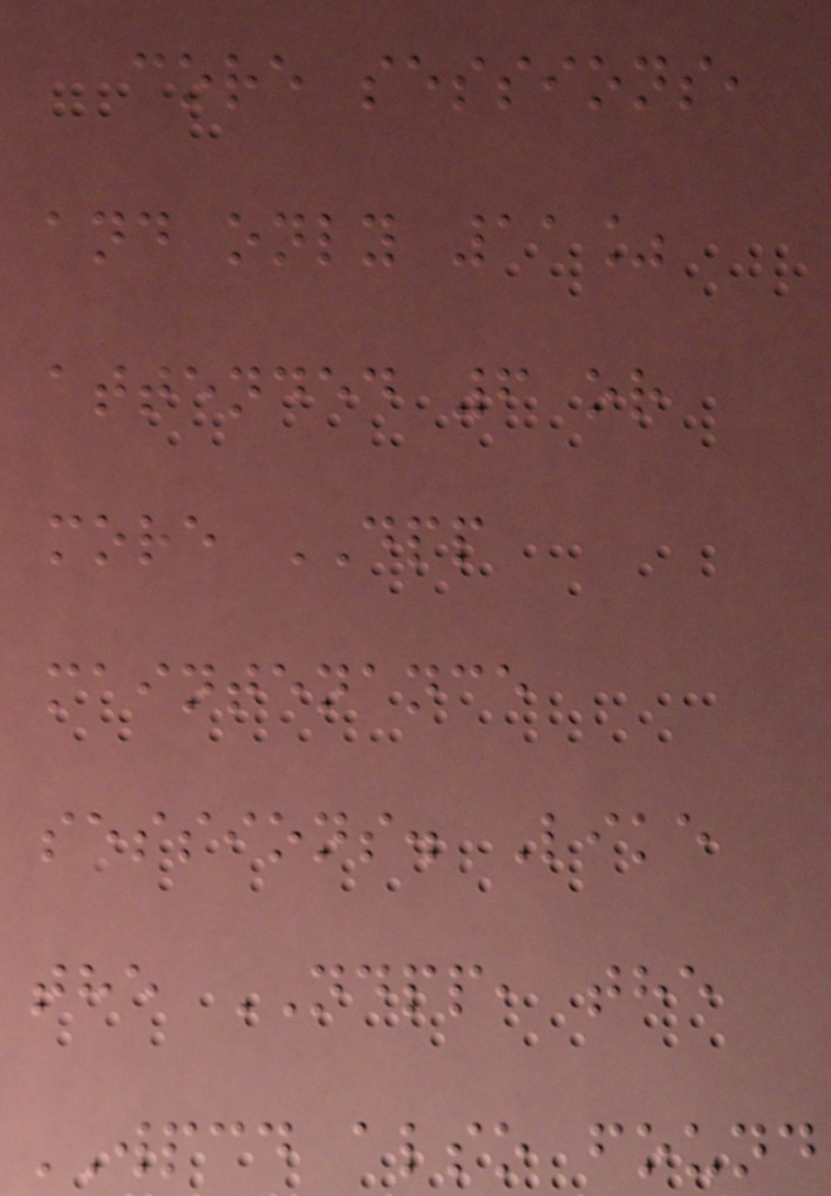core sessions,
and only 11%
attended 6 or
more DPP
maintenance
sessions. Like
the NDPP, the
WPCD also found
